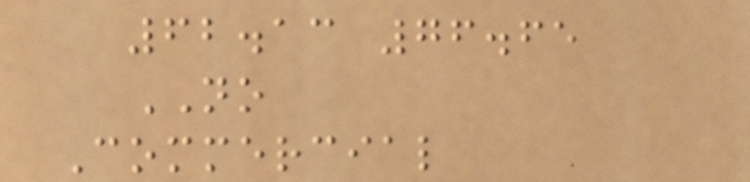62.13 76.65
NO
Commercial
